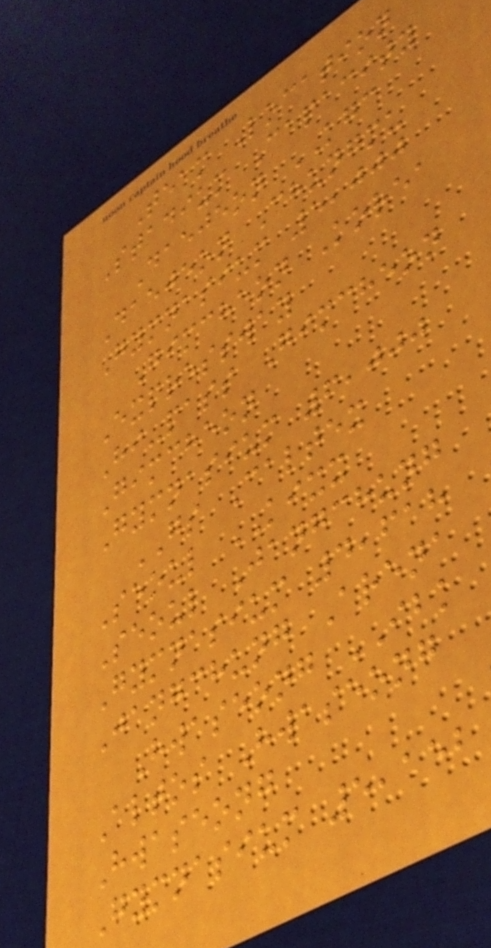Team Location
Stadium Capacity
Daejeon KGC
Daejeon Chungmu
Gymnasium 5,000
Gimcheon Korea
Expressway
Hi-pass Gimcheon
Gimcheon
Gymnasium 6,000
GS Caltex
Seoul KIXX
Seoul Jangchung
Gymnasium 4,618
Jangchung Arena
Hwaseong IBK
Altos Hwaseong
Hwaseong
Gymnasium 5,152
